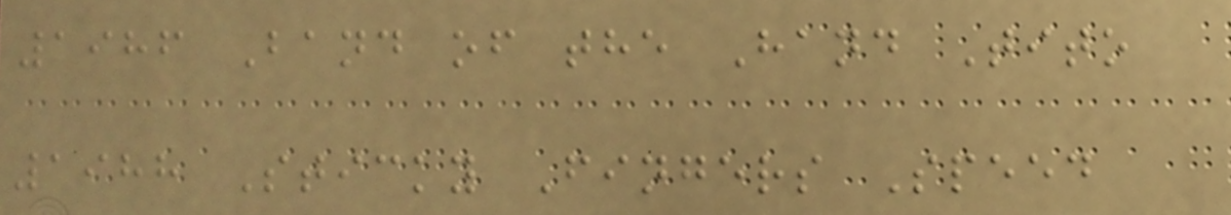1986 Band of the Hand Tito
1988 Sticky Fingers Speed
